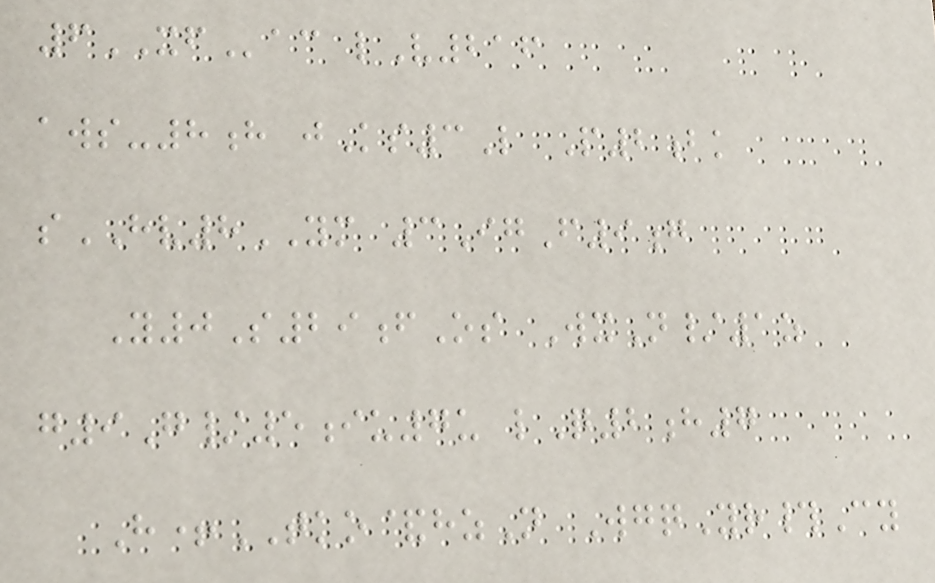6XFac lV216
aws-8h jKs3L P2bk
sHV8YM 3IgF9g
Y0S29fOs WxN/1z
g9G/5iu7u lQ2h7
H+TKO&hzN WgqYr#Cy
